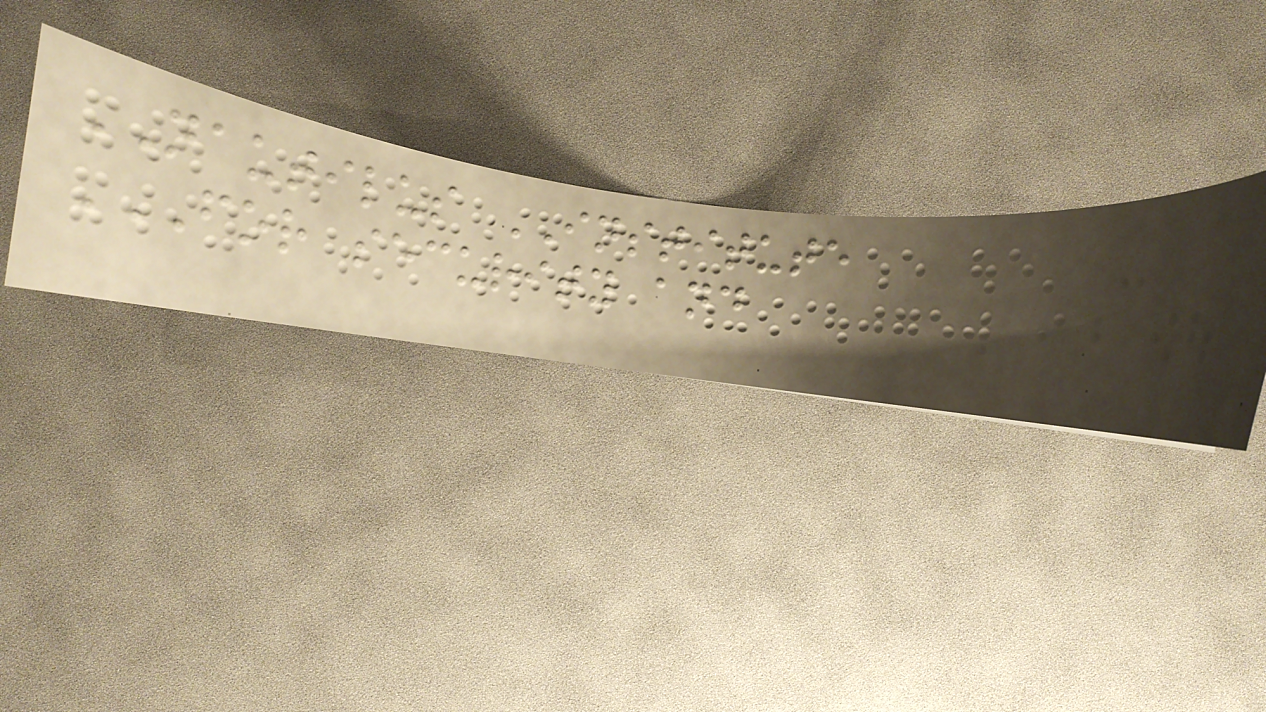NAUTILUS INSTITUTE
FOR SECURITY AND
